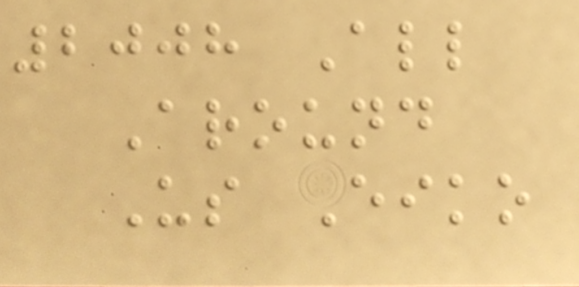2008 All
Around
Us Eiko
